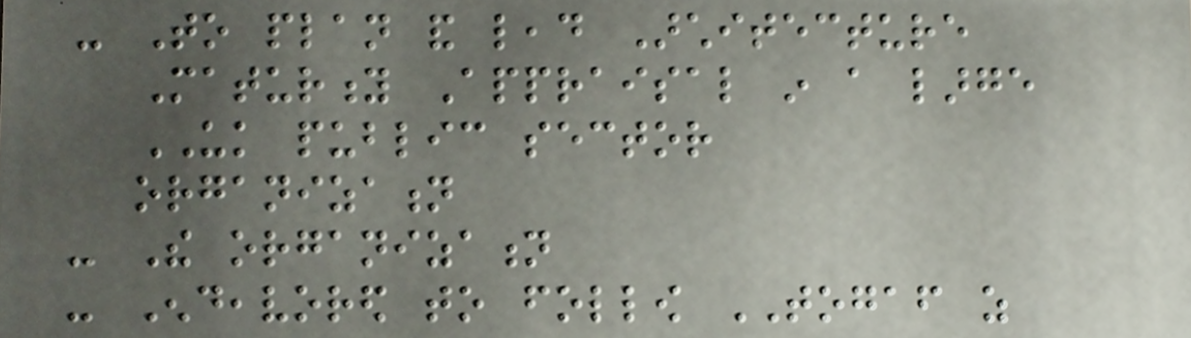- To plan and lead Architecture
Maturity Appraisal in a large
UK public sector
organization
- The organization
- Endeavored to follow TOGAF as
